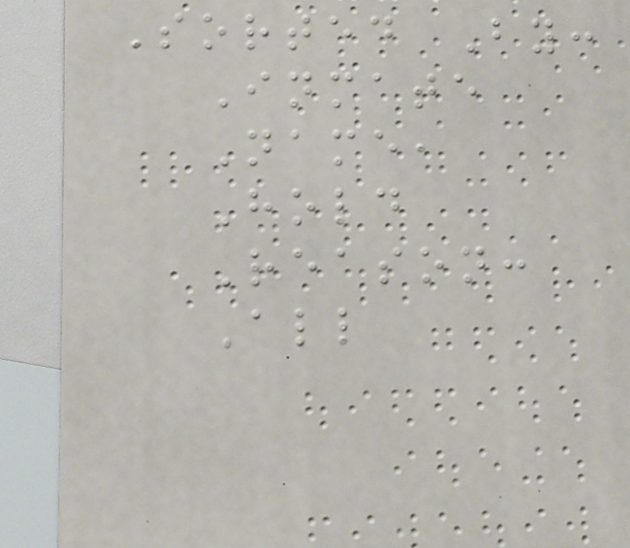Sorted By:
Inmate
Name,
Hold
Reason:
All
